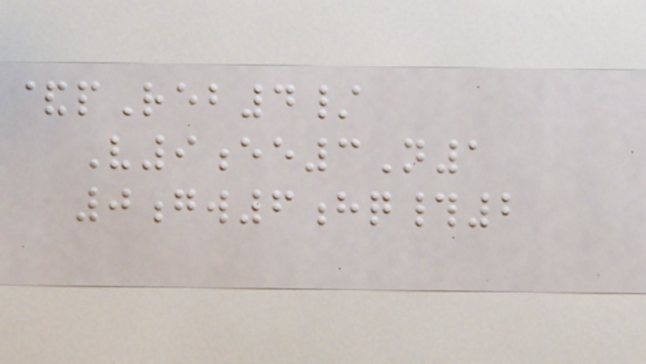&pReb4/
V9ee3N1
0gw6hq#2
